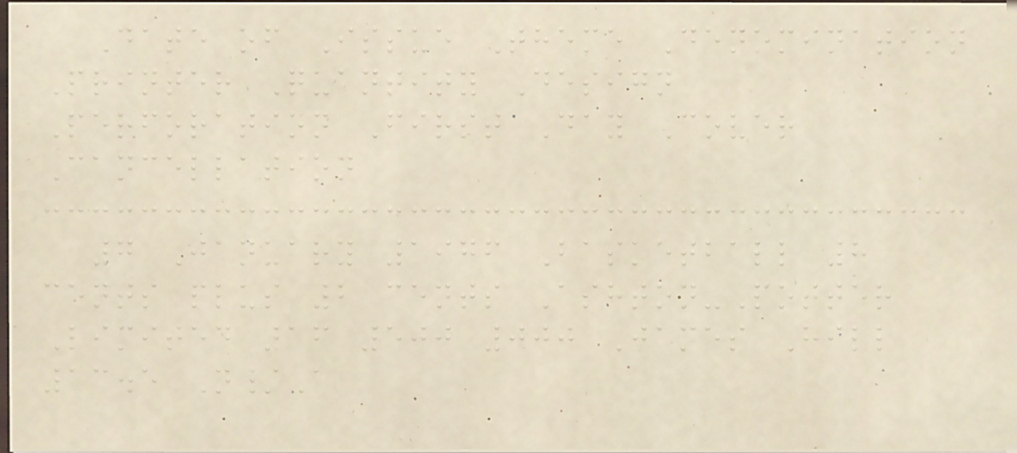Date of Issue Theme Denomination
Printer Quantity Design
Perforation First Day Cover
Cancellation
7 January 1976 Basketball 8
cents plus 2 cents Ashton-Potter
Limited 16 500 000 James Hill
13.5 N/A
